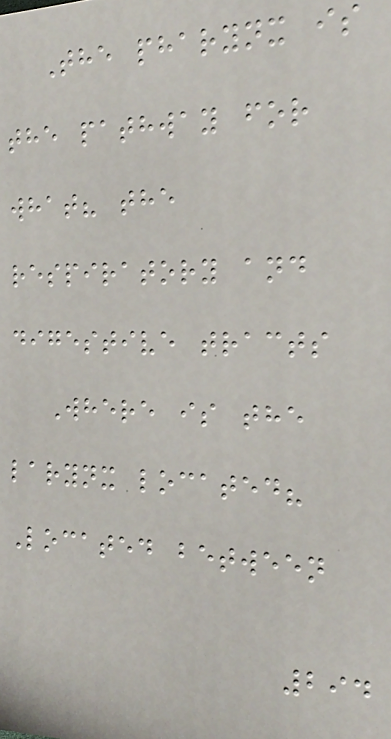The pharynx is
the pathway for
what? the
respiratory and
digestive tracts
Where is the
larynx located?
Located between
294
